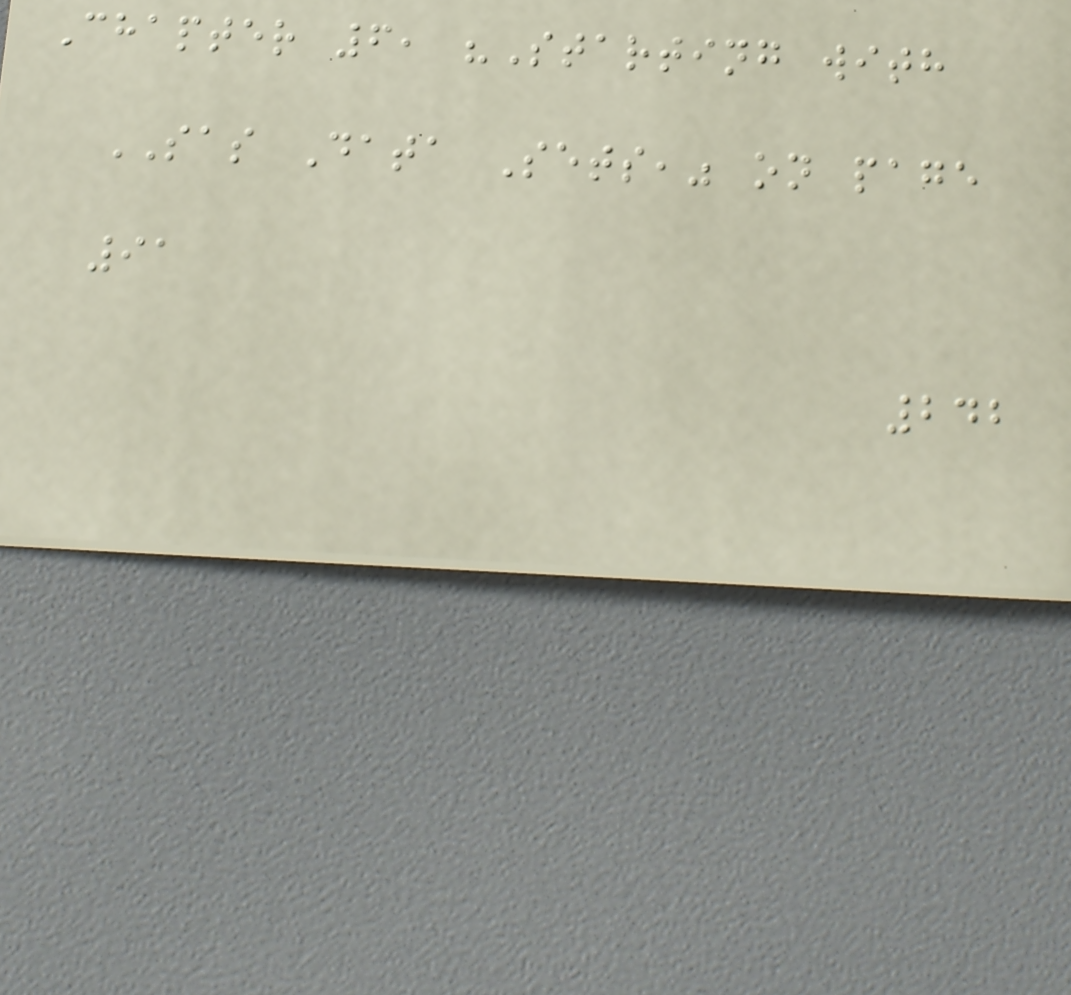Chapter 6, "Starting with
SAS Data Sets," on page
91
242
